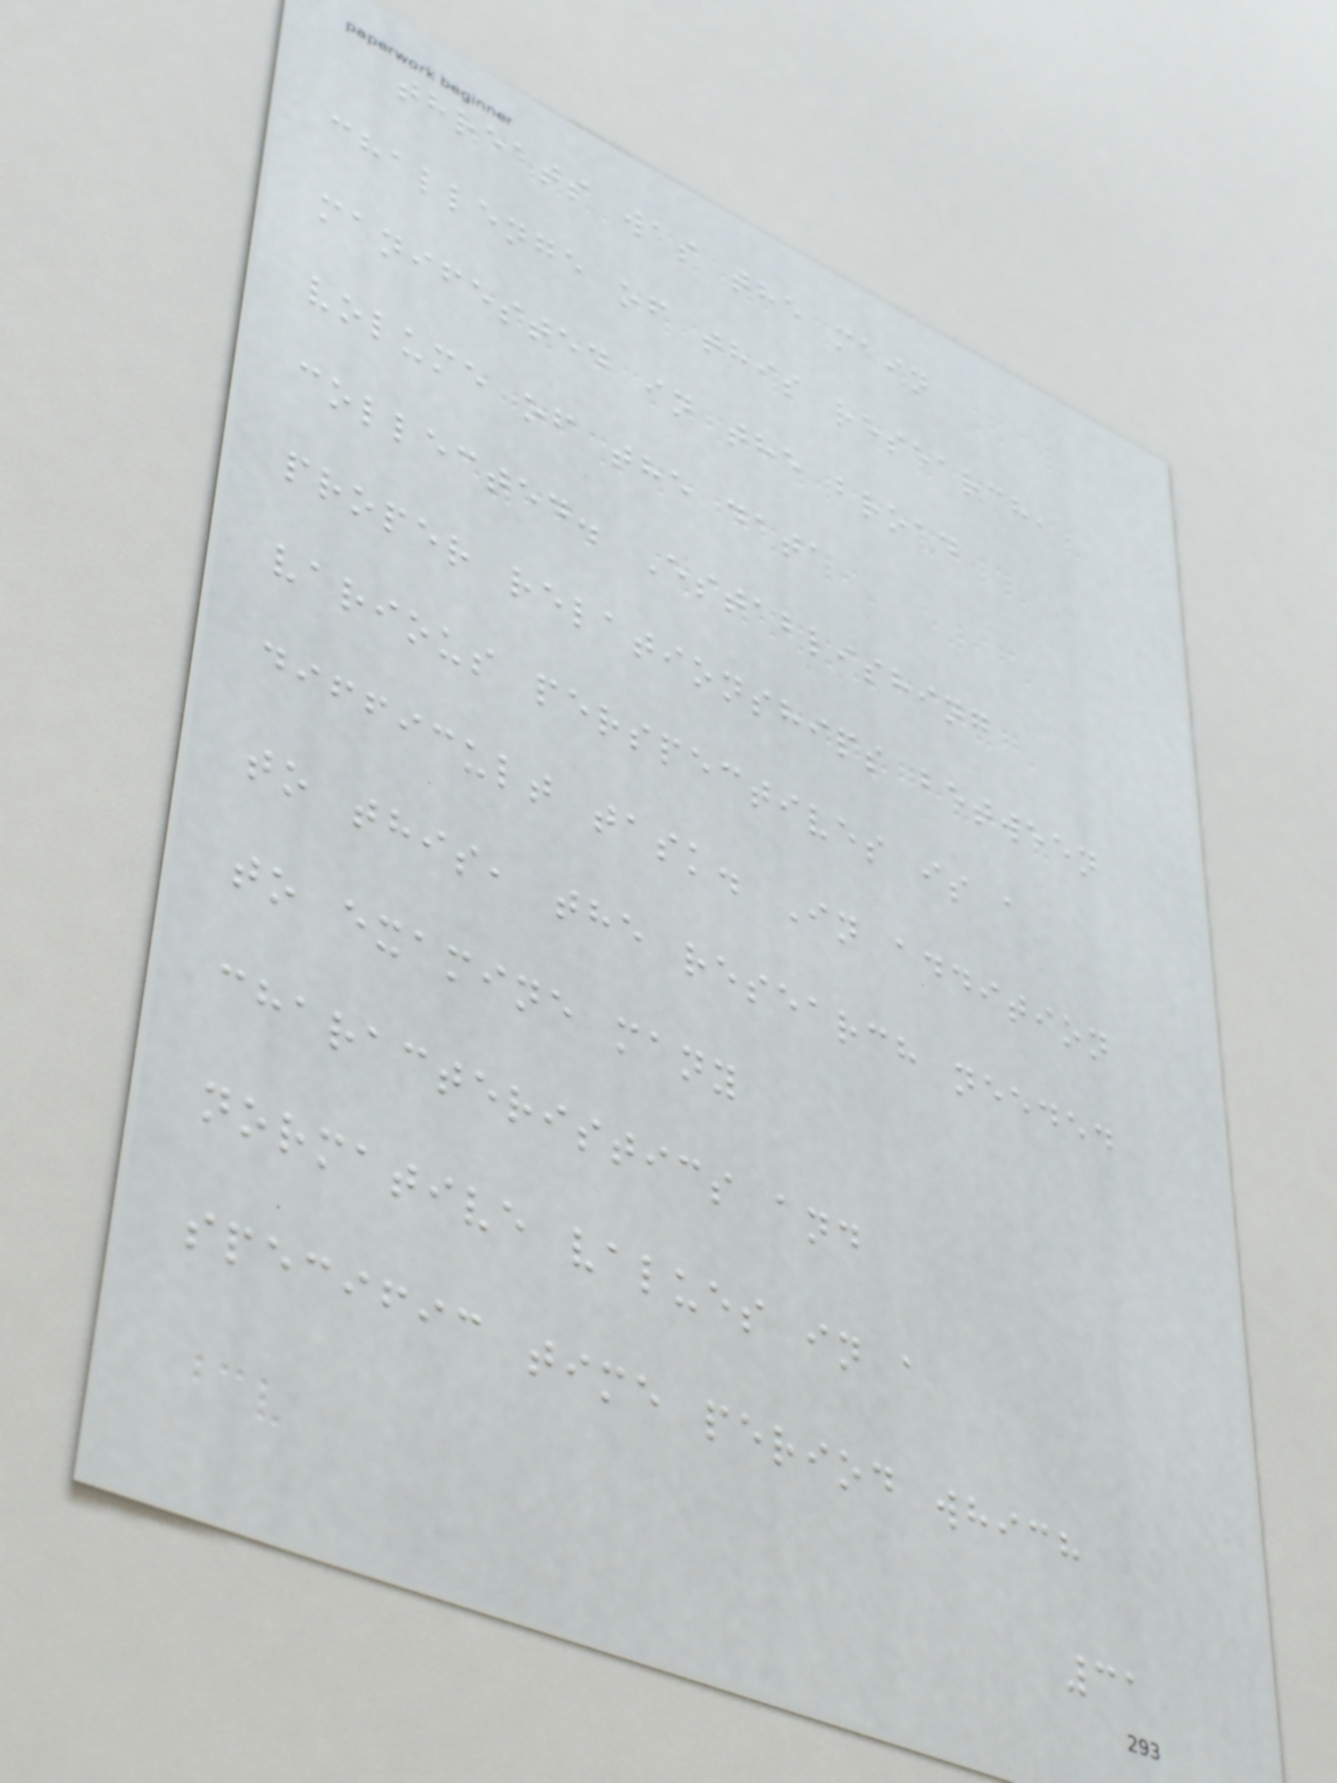threats was the main
challenge of this research,
manifested in the broad
volume of the data
collected. Establishing
proper relationships between
various perspectives is a
difficult task. In addition
to this, the research needed
to examine many
characteristics and
normative values in a
specific time period which
31
